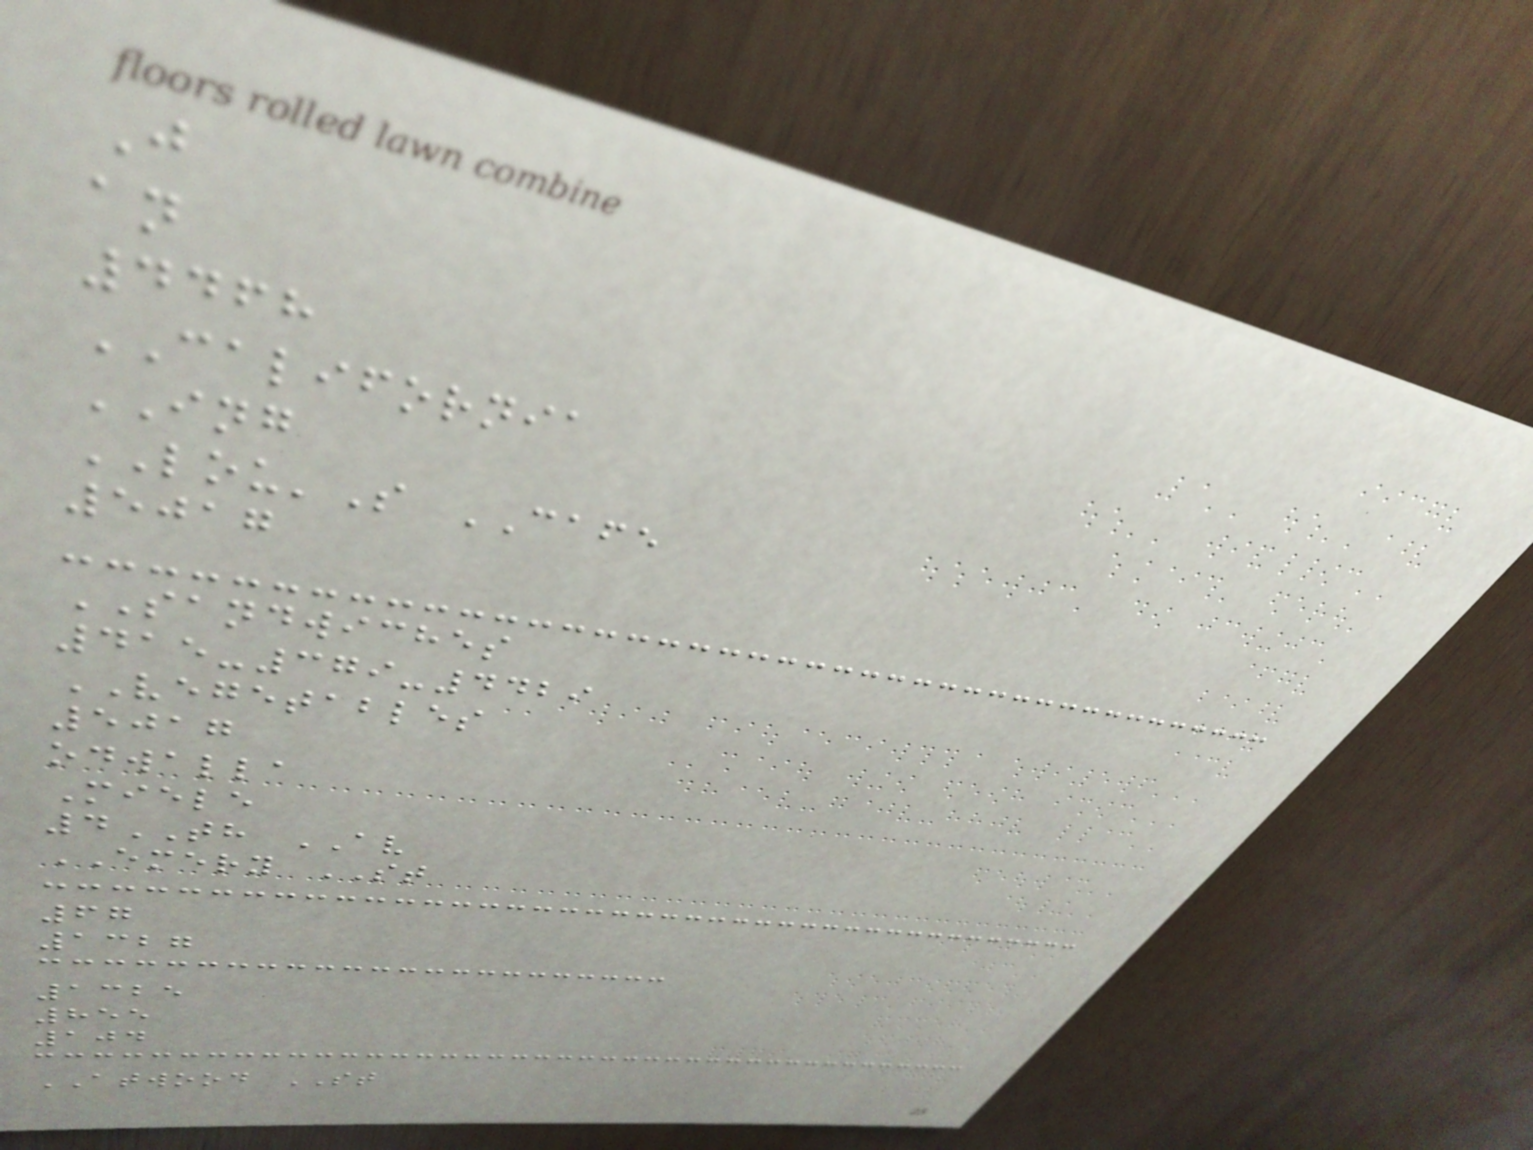J
an
4468
CALIFORNIA
ING
LOU'S CAFE
5017
SANDWICHES
415-379-4429
VEGETABLES
5017
odwalla
Miele
4TH AV
EMERY ST
67
1327
1325
855
104
ATWOOD ST
